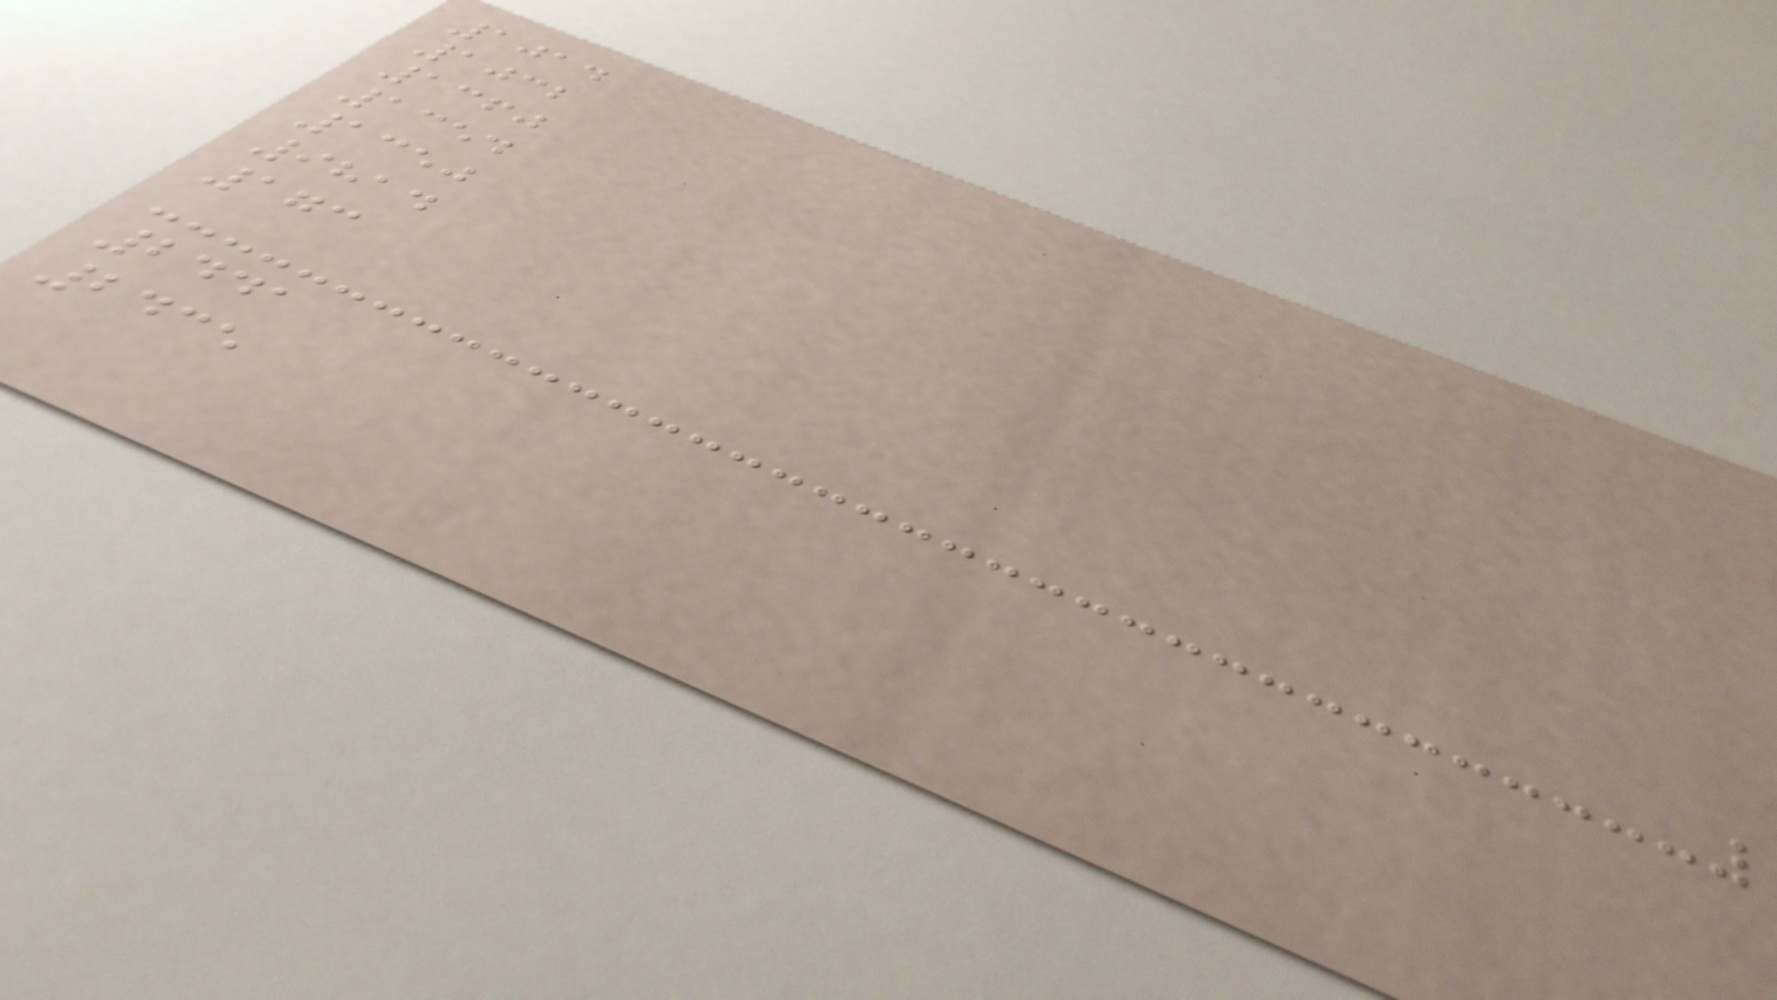1014
1032
1360
1354
1350
9814
173
2441
2435
